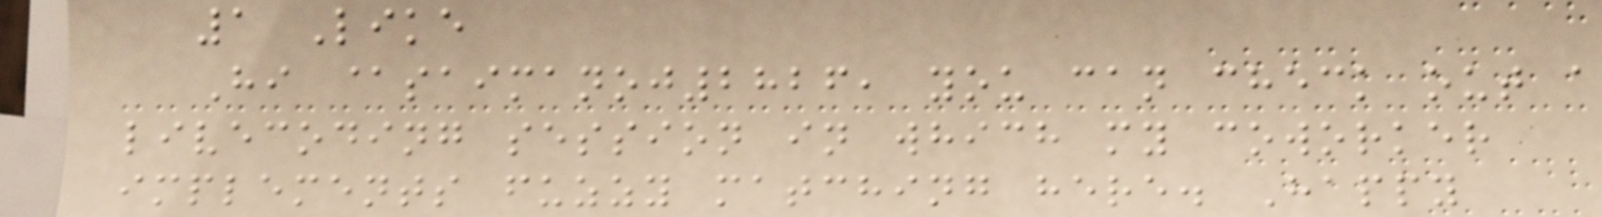1 Like
Hi @saimanoj2826, you can check out a
livecoding session in which my coworker
implements fuzzy matching here. Happy
